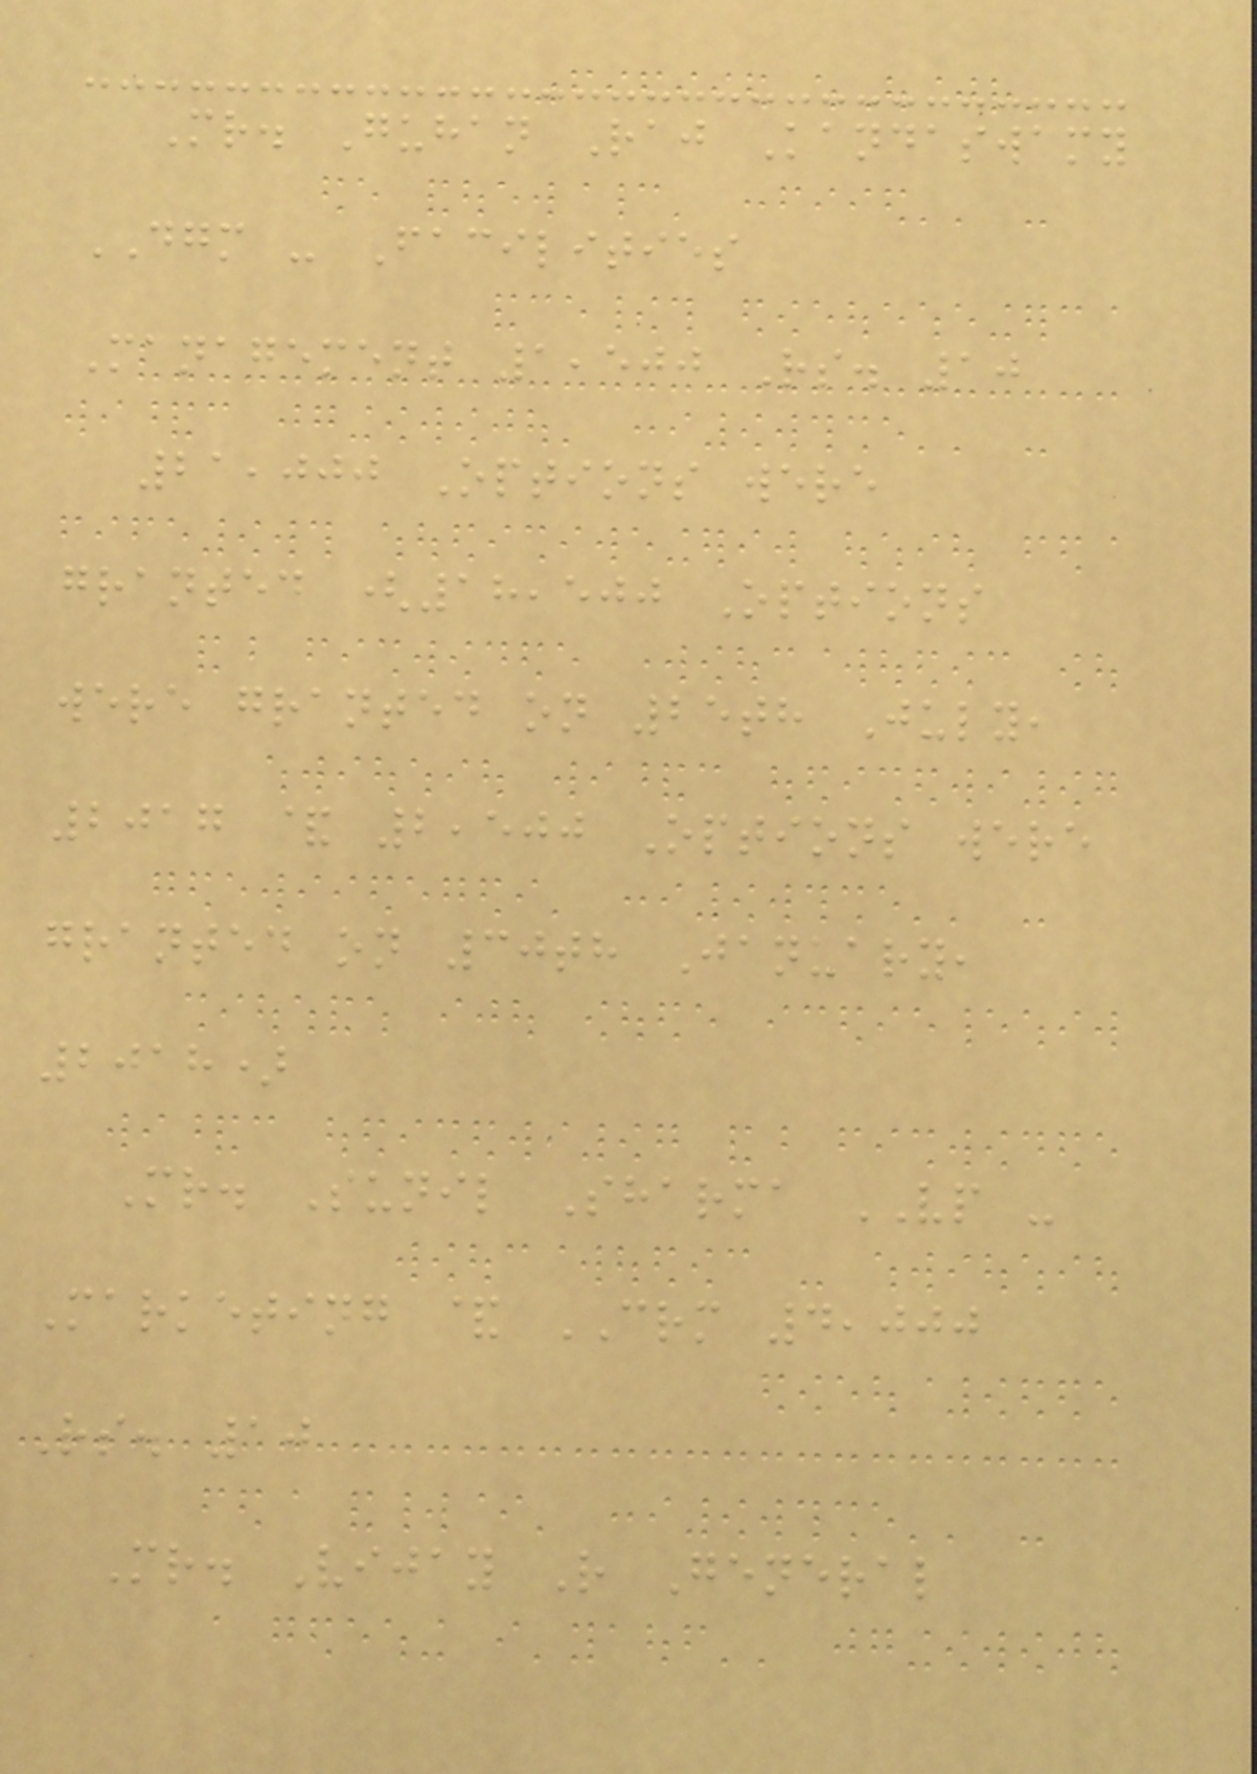Mr. Guhan Raj Kandaswamy
DGM - Facilities
Management 1,500 Rs. 10
21,000 Options were
granted (18,500 Options
were granted on 25th July,
2017 & 2,500 Options were
granted on 30th January,
2018)
Mr. Sunil Sharma VP -
Marketing & CRM 4,000
Rs. 10
Mr. Vijay R General
